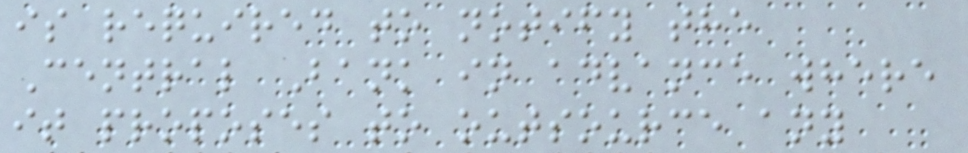is required to notify the
Central Bank in advance where
it proposes to outsource any
